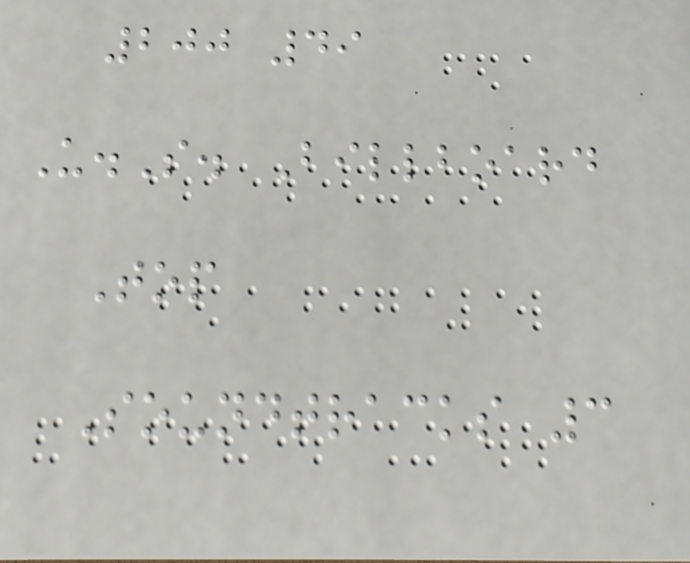200 49
U.S. Billboard
Top
Soundtracks 3
